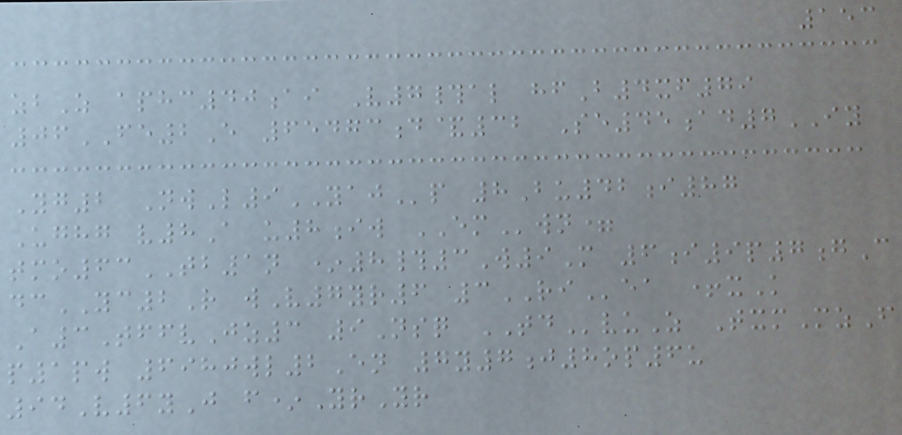153
zbZ aphc40ai V7#al hfB4xf79
06FE2E 65473d&32 Se45ad7IY
Yg2 NwL9YAJp 8Bu42i87
Ughg v8A u8iw EMwn=
tmo63TB1n *8#3W9M 6i9p7gC
dcYC2R wV7yr6 3RIea +xK
A3TffvJz3 9Nsq TDvuZ TxmMzF
p1pw 6980wl2En 7y7j8op6u
94V6yJ f*YrYr
